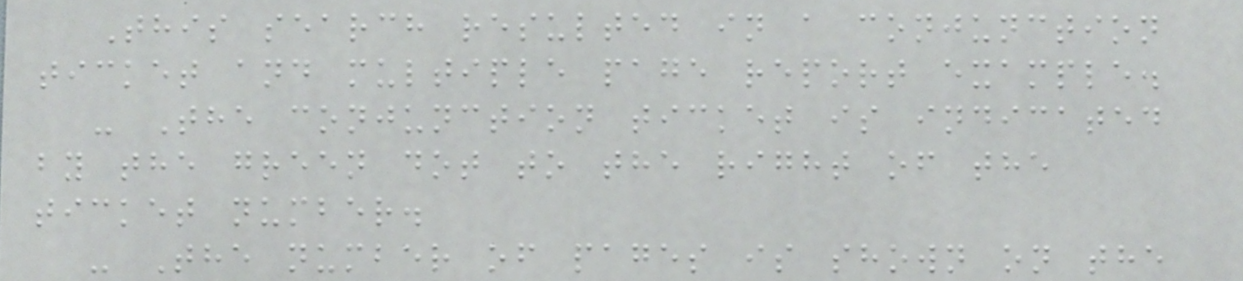This search resulted in a conjunction
ticket and multiple page report example.
- The conjunction ticket is indicated
by the green dot to the right of the
ticket number.
- The number of pages is shown on the
